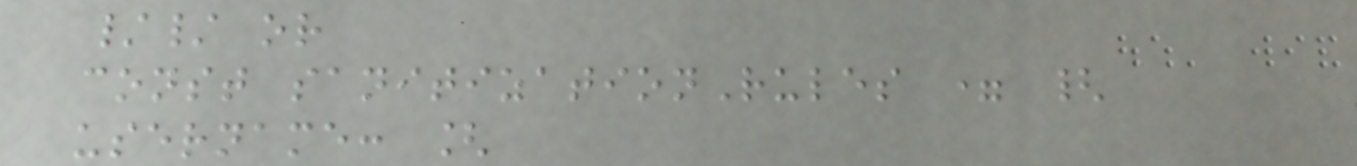// or
const sanitizationRules = {
username: [
